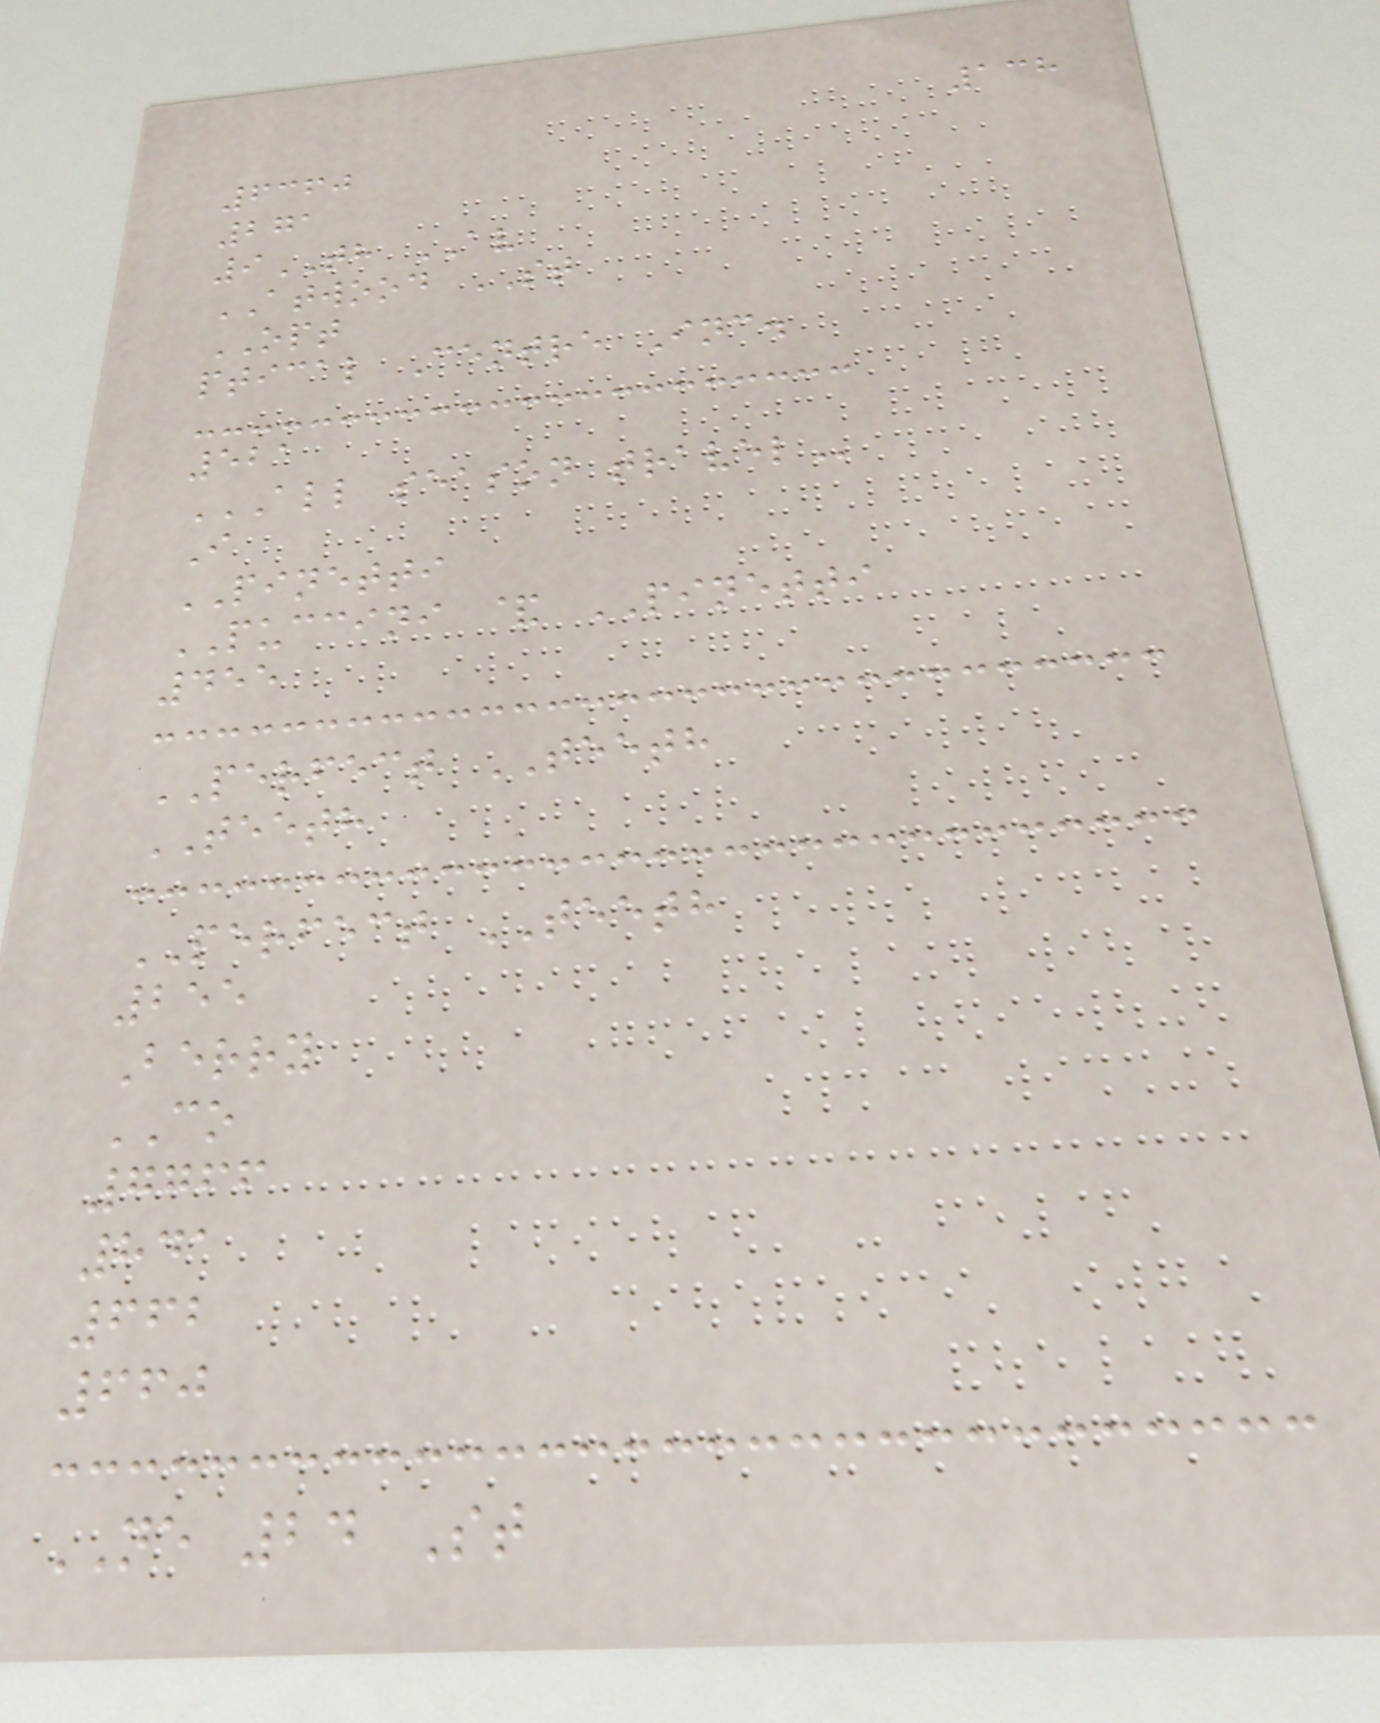138
6360
271
9TH AV
ATWOOD ST
OPT
ptical Centre Inc.
521
ALL SEASON TRAVEL
I
PINETTI
PUCCINI & PINETTI
455
PERFECT TEETH
TEETH
PERFECT TEETH
255
Berry
CO
7766
841
662
660
NE 24 St
